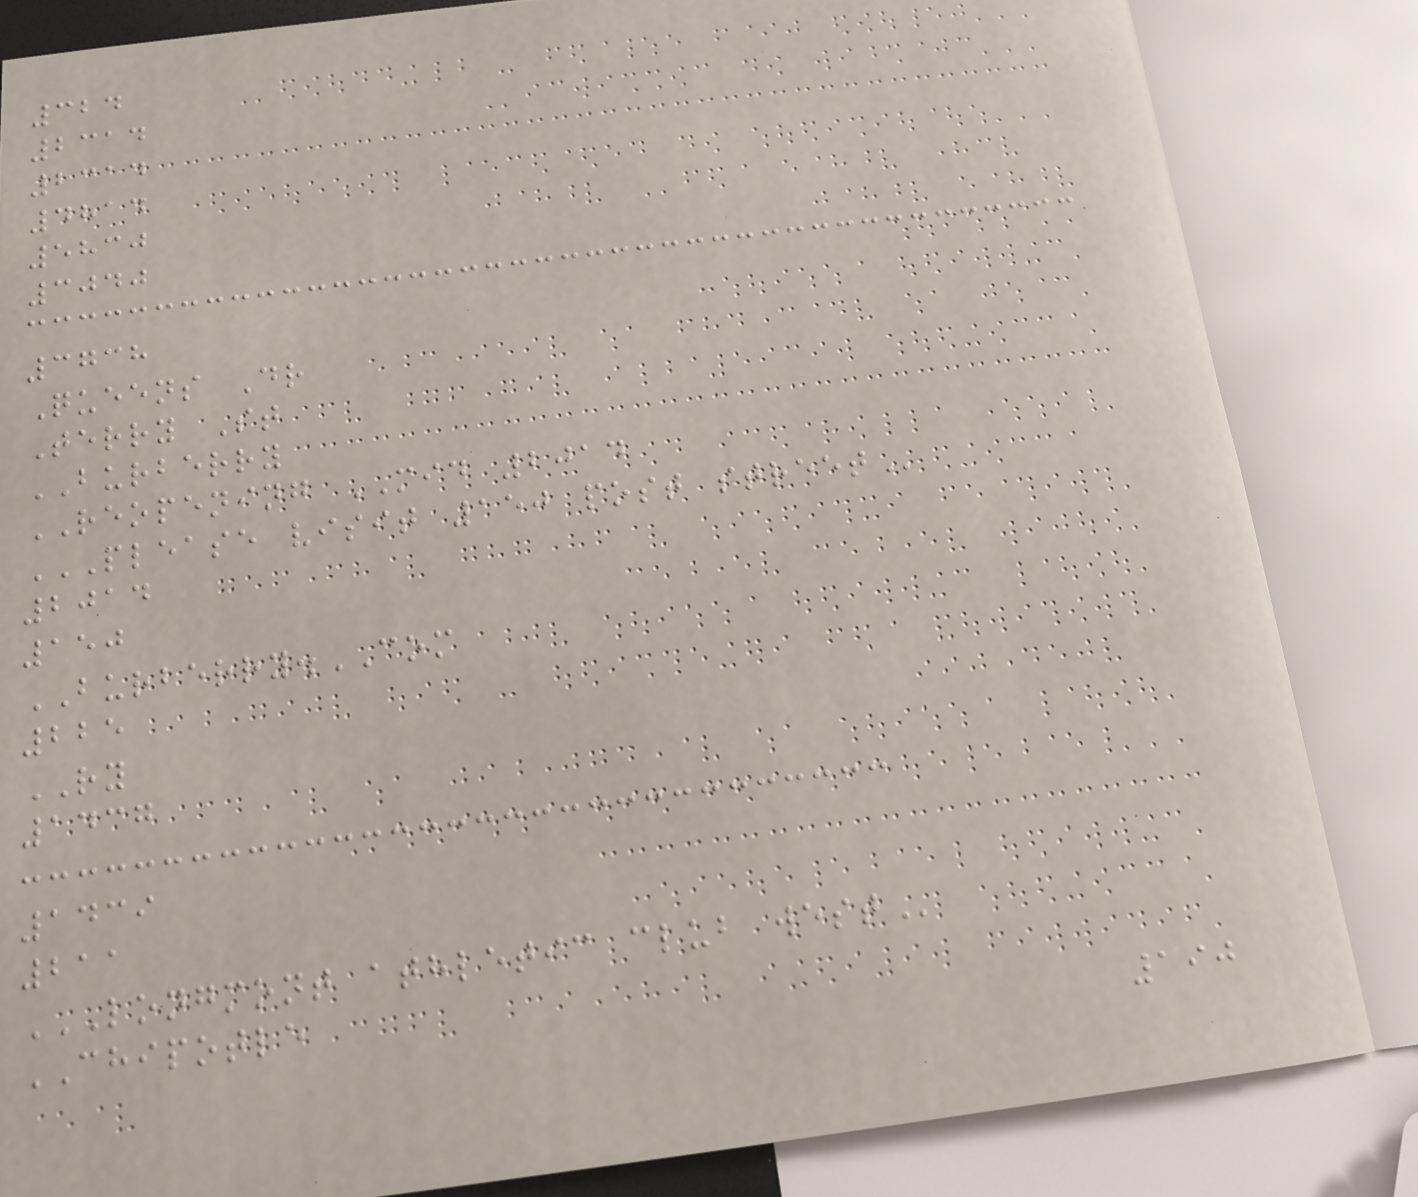324
2314
2314
4814
5830
3040
3738
Queens Dr
Terry St
BURBERRY
REOPENING MID 2014
PLEASE VISIT 150 POST STREET
2014
150
BURBERRY.COM
225
RY
1437
1439
211
LONGMONT ATHLETIC CLUB WEST
CHIPOTLE
190
